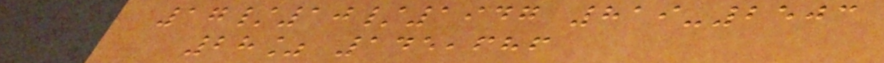17/10/1947 819-2503
28% 145,686
